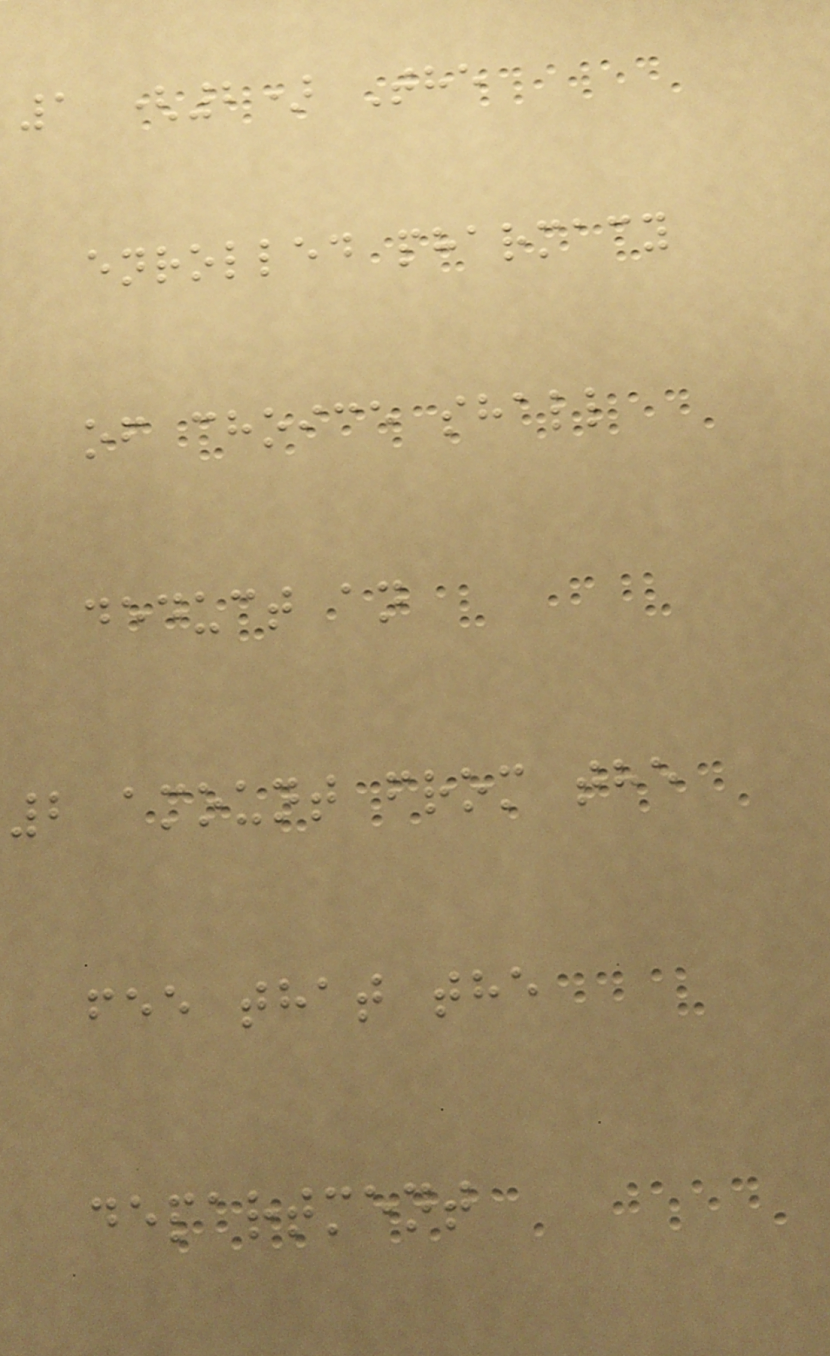1 (2) The
enrolled pharmacy
of choice shall
deduct an
2 amount from the
fee that the
department
